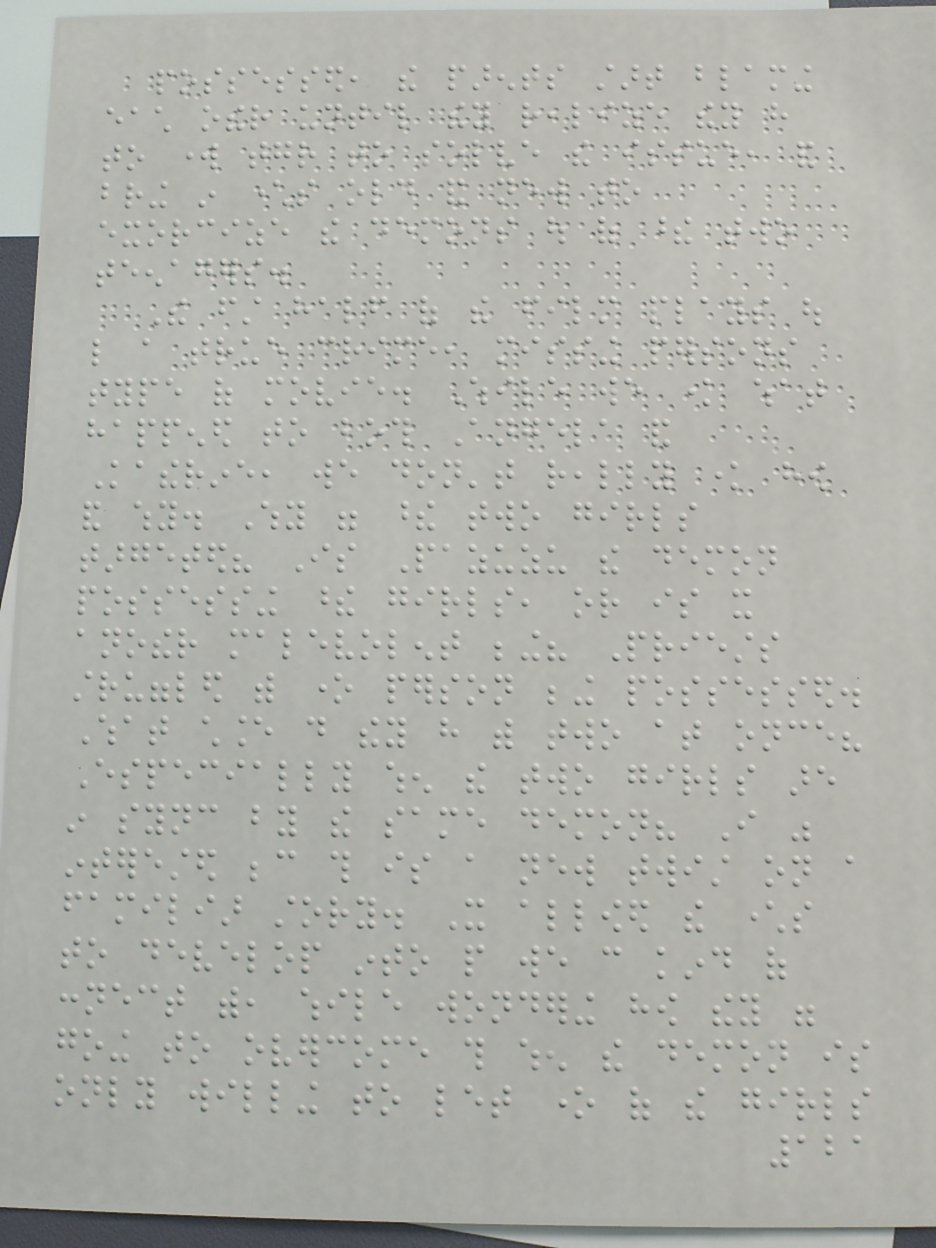possessed, the parents start blaming
each other until they realize they have
to work together to solve the issue, and
bring in characters old and new to
exorcize the demons out of these two
teenagers.
The first half of the film plays out
like a true crime, missing persons
type of movie. While we know what
happened to both Angela and
Katherine, we don't really know how
and why. Why were these two girls
targeted? Is Pazuzu the demon
possessing these girls, or is it
another malevolent being? Priests
struggled with one person being possessed.
What chance do they have with two at once?
Especially when the two girls are
in sync by the same demon? I was
interested because this is a new twist on a
familiar story. It allowed the characters
to develop into people we can kind of
connect with, while wondering how they were
going to overcome this when the demon is
only willing to let one of the girls
121
